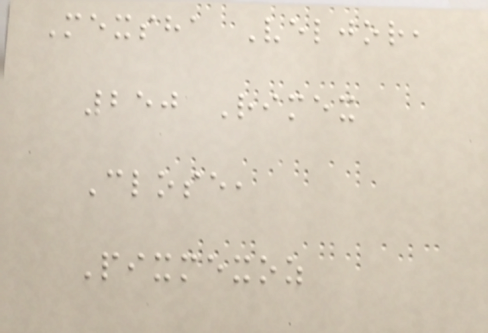Mexsha Veljor,
250 Rimex
Close,
Pixmexoz
